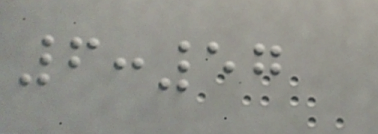6:57
